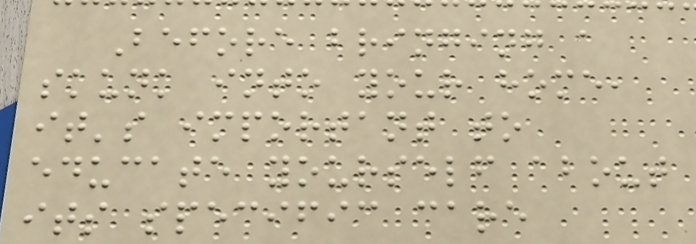Before bringing a
skunk into your home,
it's important to
educate yourself about
its specific care
